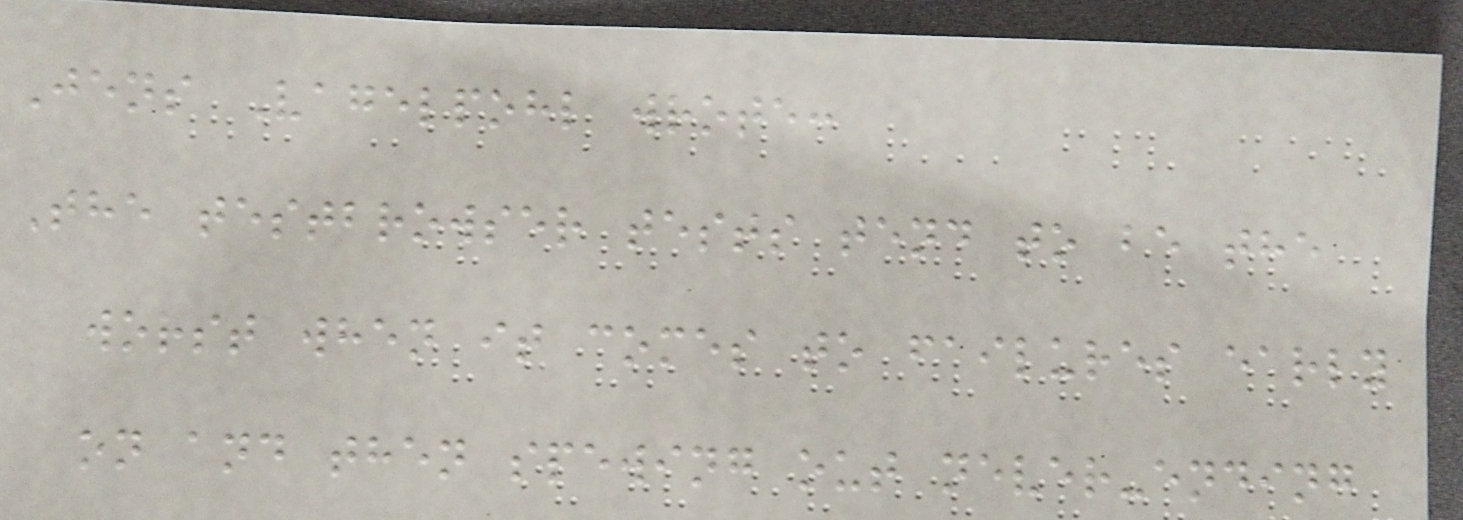Jens Vagelpohl wrote:
The testbrowser tests tend to be the
worst when it comes to failures early
on and then spewing out never-ending
